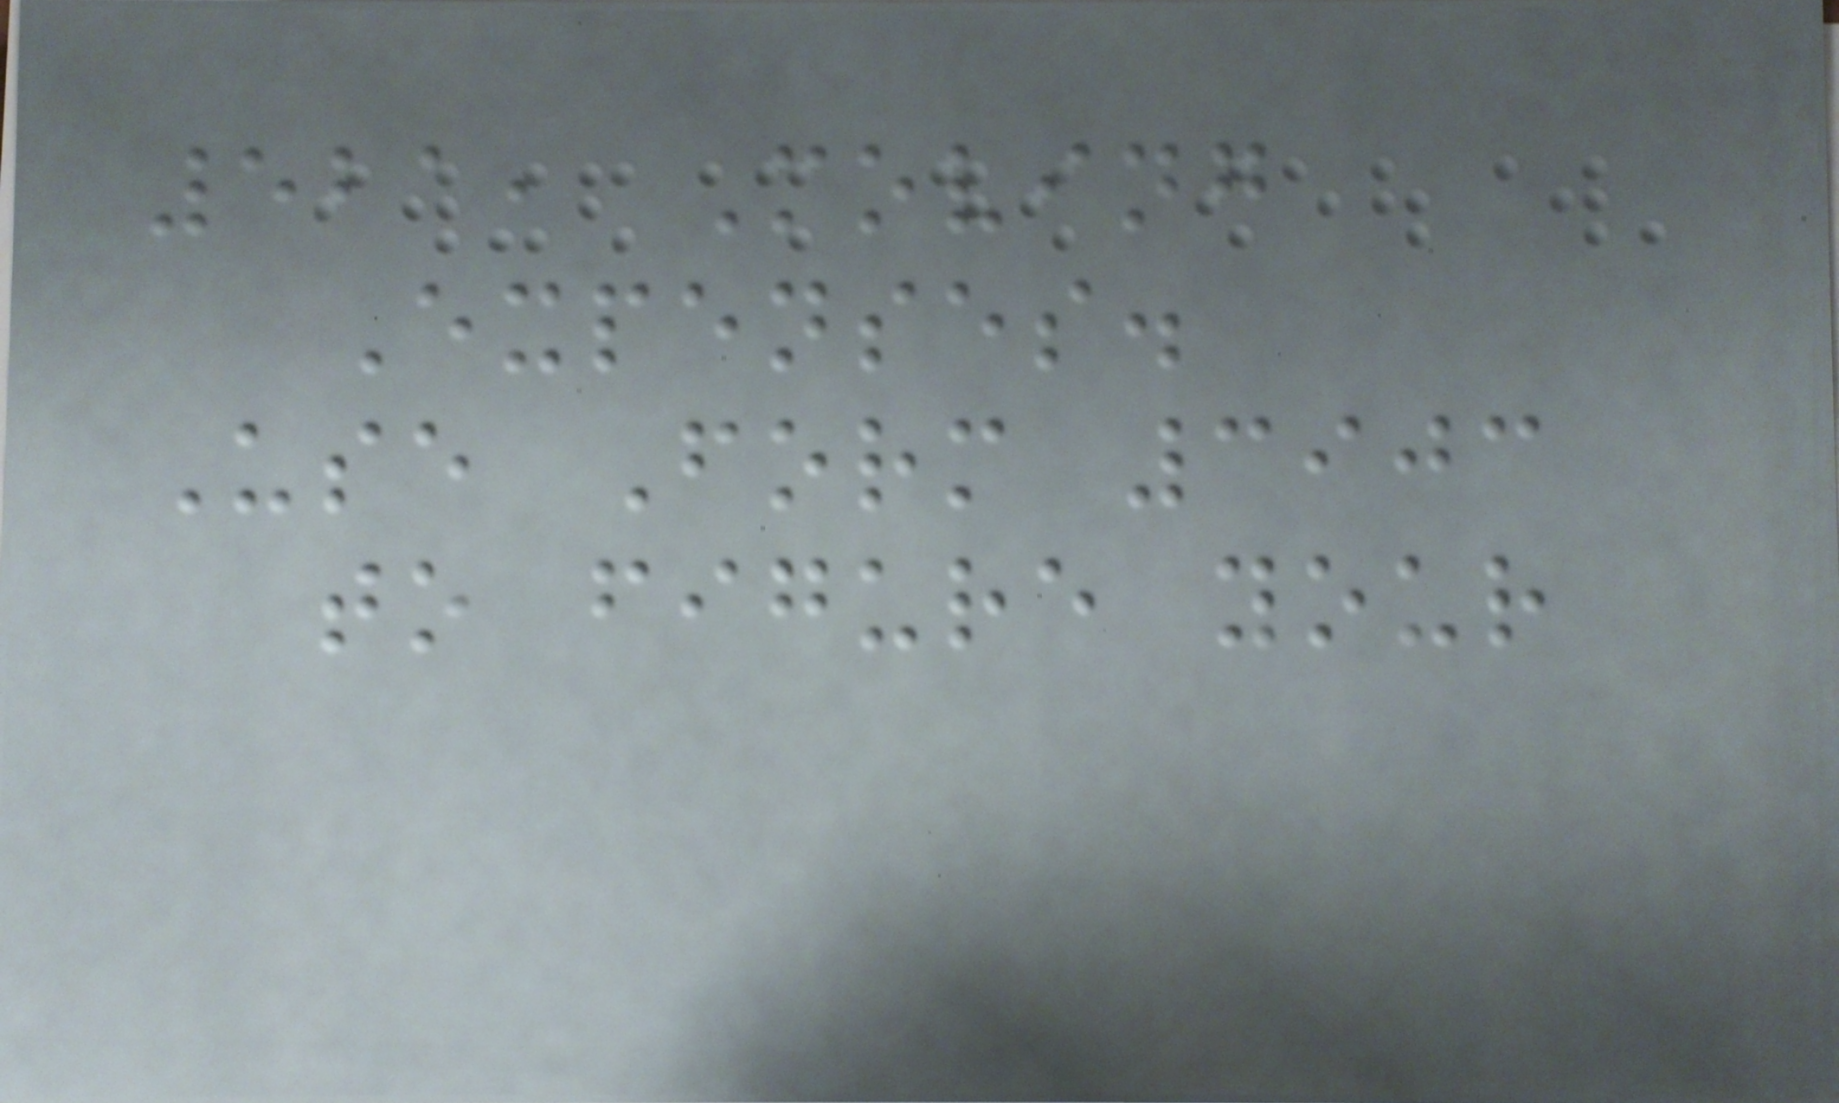521, Moving
Expenses.
Use Form 3903
to figure your
